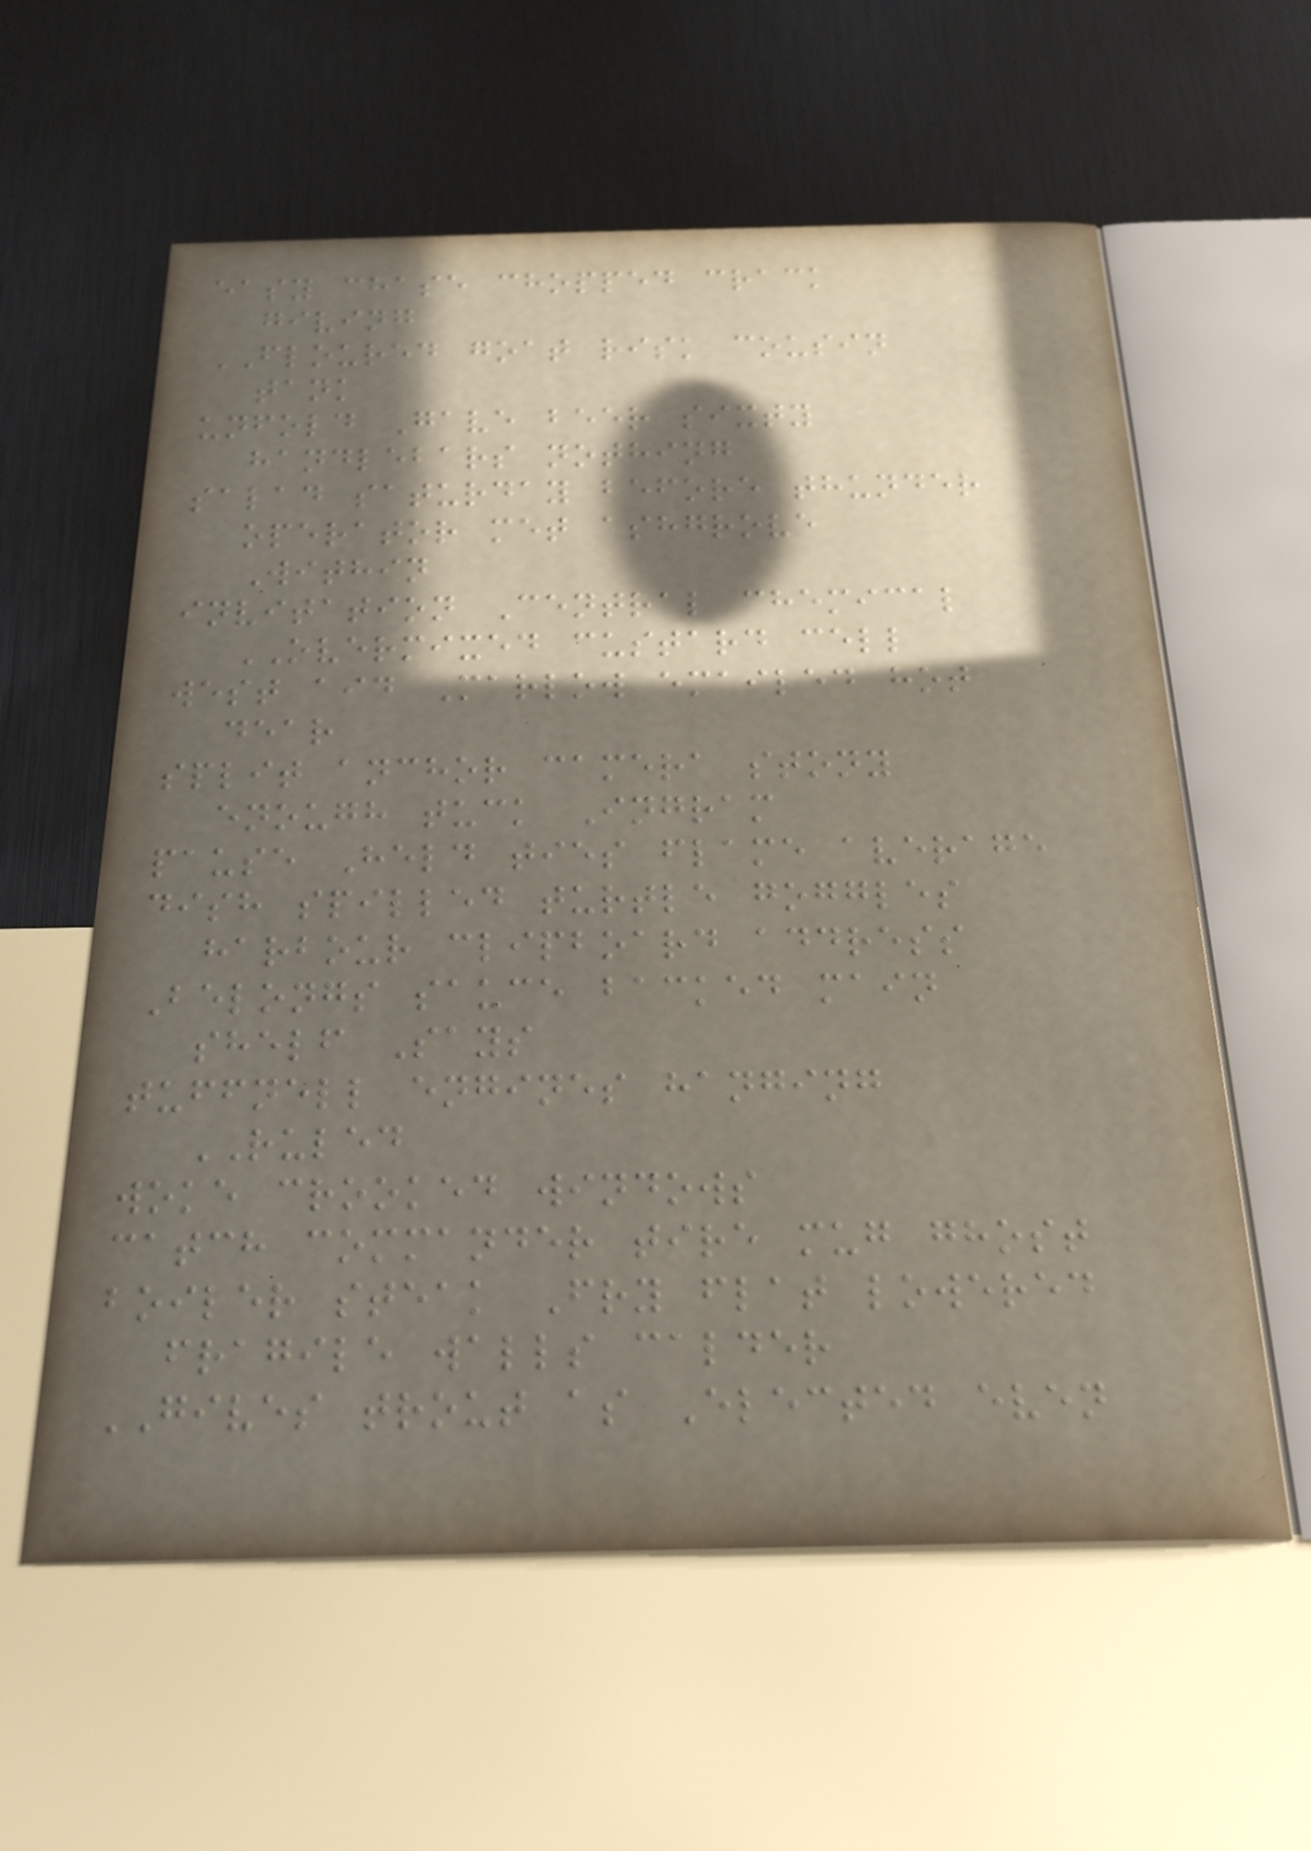easy chase chopped crack
giving
FLOURED goat risk cousin
tank
unfold Gave beer sixty
handlebars nothing
salad saturday before thunder
operator met ashgrove
Within
invitation Central chemical
OVERMIXED custard cell
west aid Marlow emailed hot
dear
split anchor camera stony
enough tuck Ingram
pause Held ties flame average
dish spilled turtle goggles
harbour clipboard address
Belongs sauce backed main
shelf Says
tuffnell engines hanging
RULED
woke crooked windows
catch commander tire mug ghost
boiler steak Fry flat lowered
fragile walls calder
GIVES trout as Elected even
